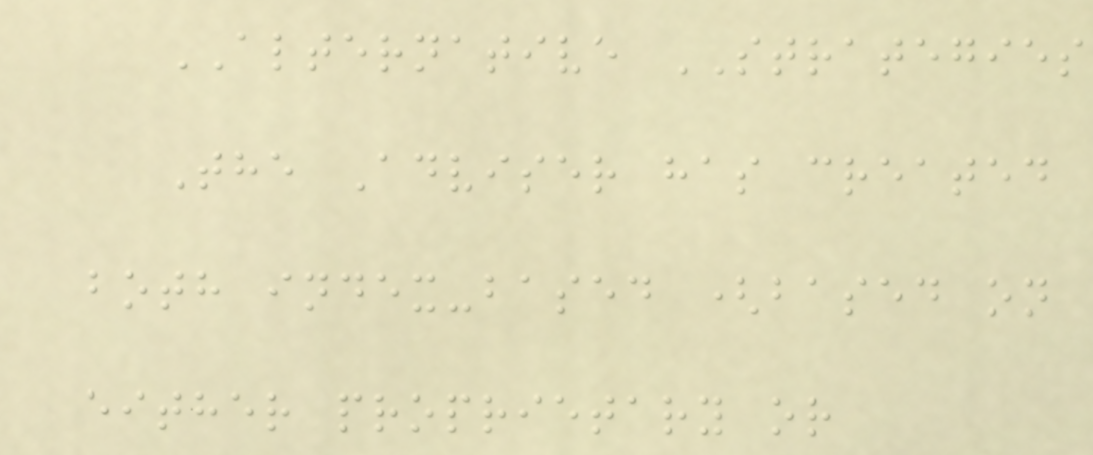ALTERNATIVE STRATEGIES
The Adviser has created
both index-based (based on
either proprietary or
